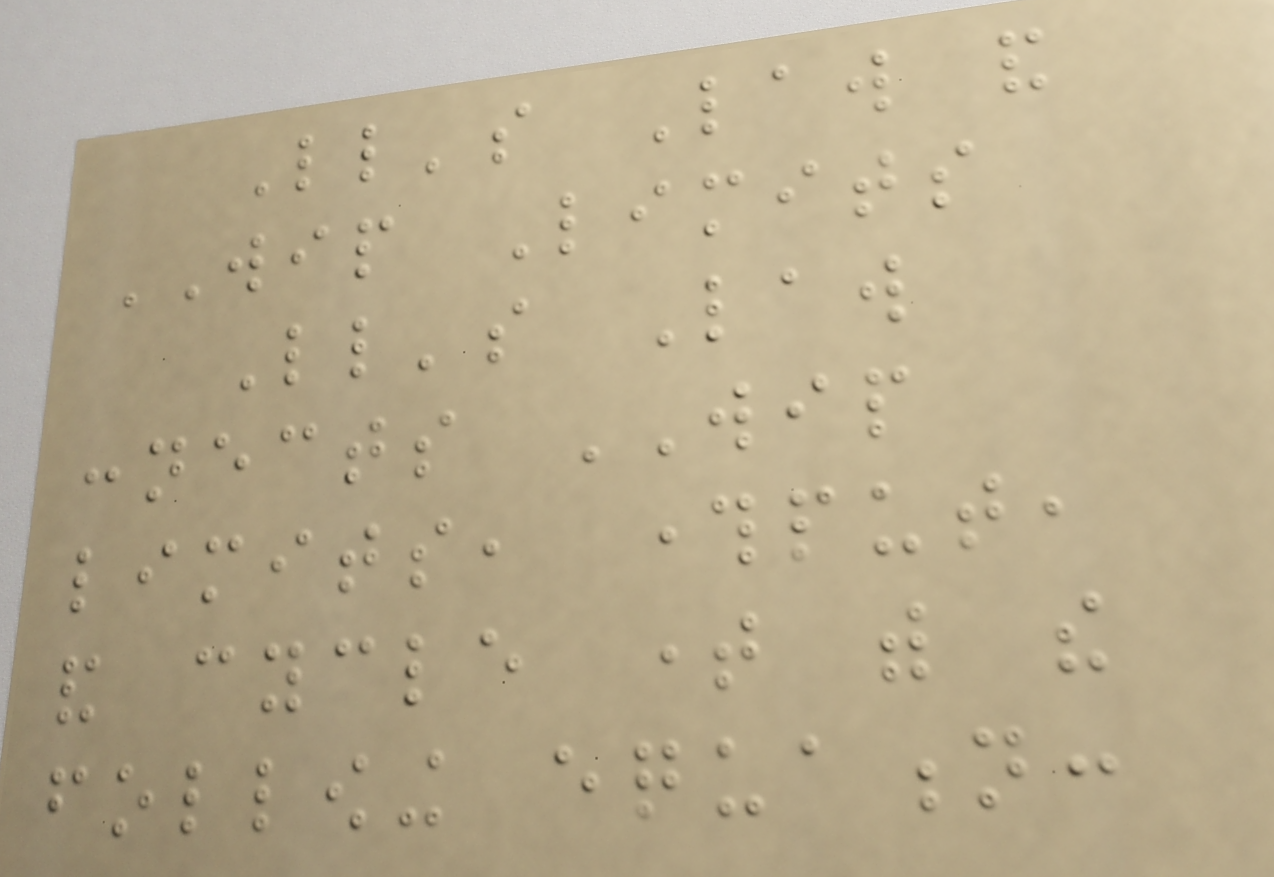Little's Law and
WIP Limits
Little's Law
connects WIP
limits, throughput,
and cycle time with the
following equation:
